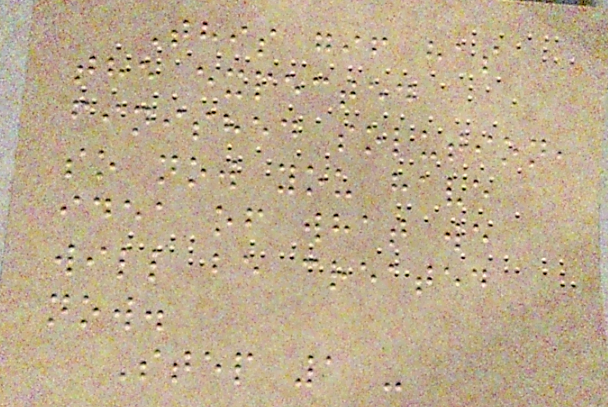This gif has
the expected
finished solution,
so now you have
idea of what we
will be created
now.
Step 1 -
